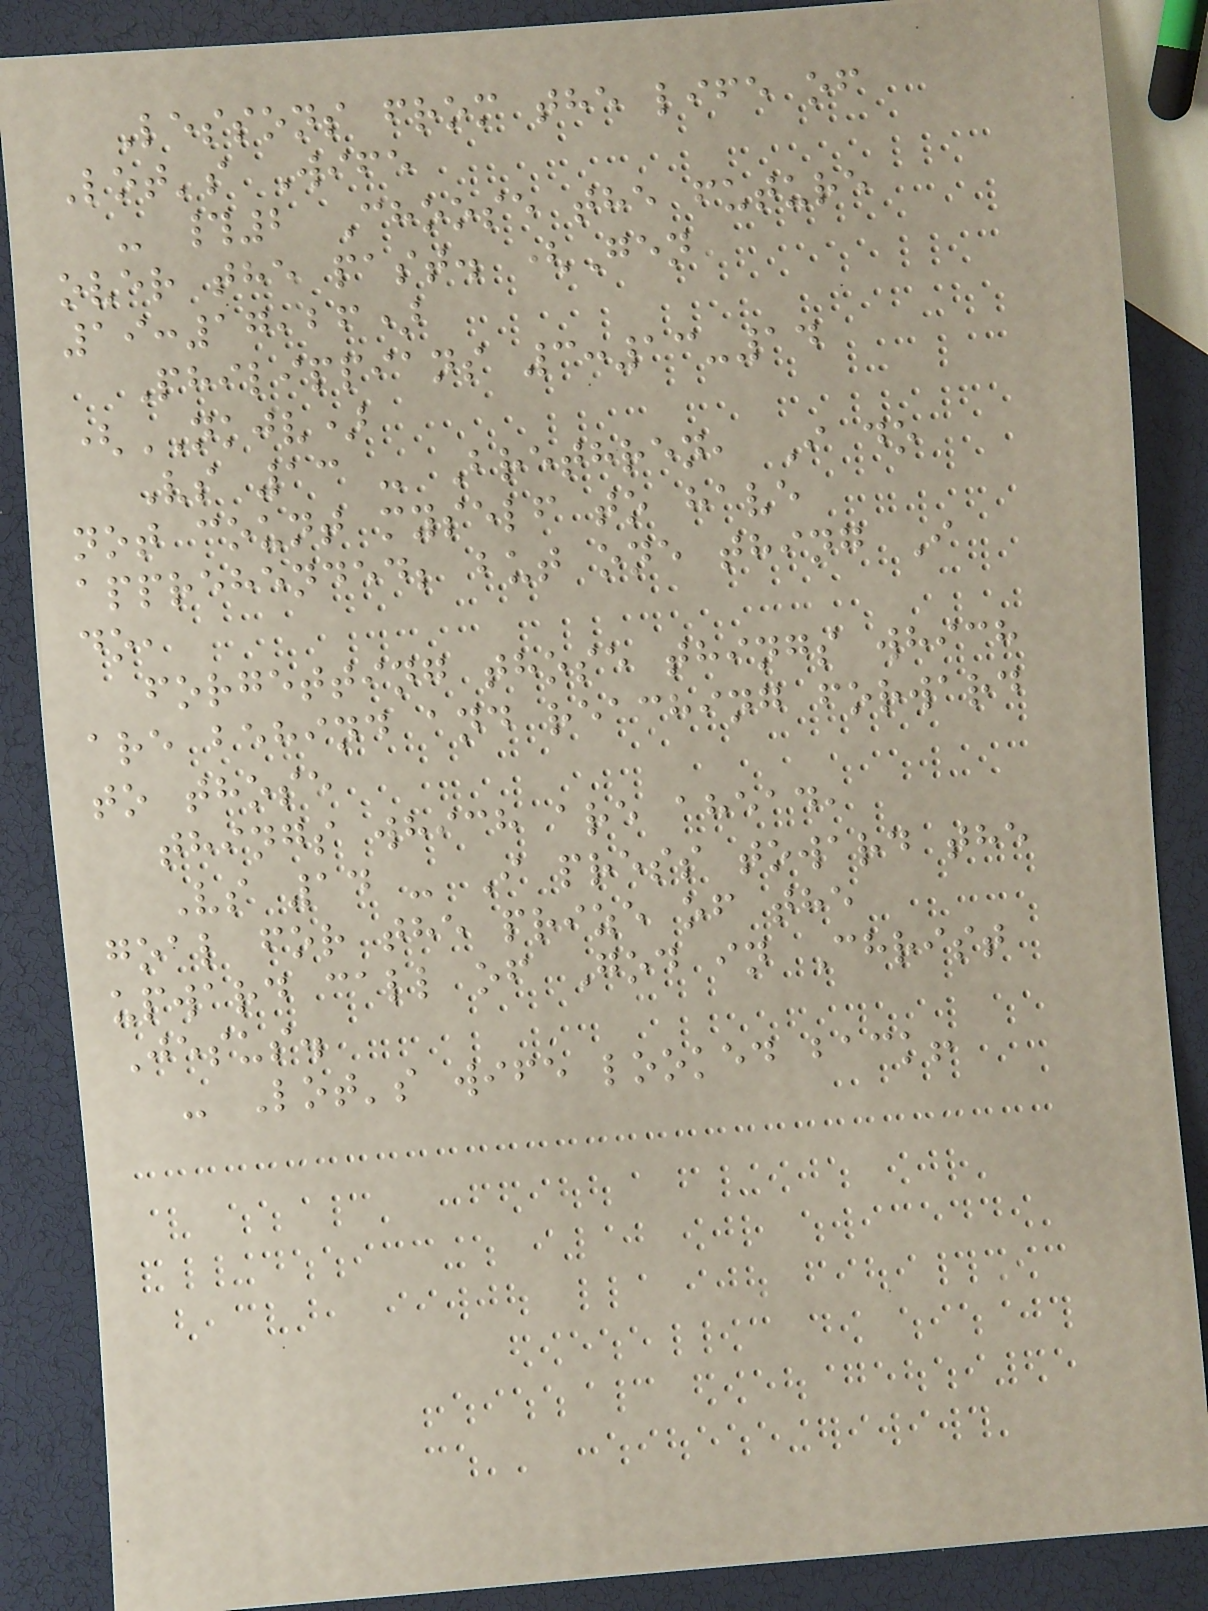Lessons from the life of
Lot's Wife
- #2 Choose the future
over the past. (Gen
19:17,26)
Philippians 3:13-14
(NKJV)
Vs 13 - Brethren, I do
not count myself to have
apprehended; but one thing I
do,
forgetting those things which
are behind and reaching forward
to those
things which are ahead,
Vs 14 - I press toward the
goal for the prize of the
upward call of God in Christ
Jesus.
- Lot's wife looked back!
